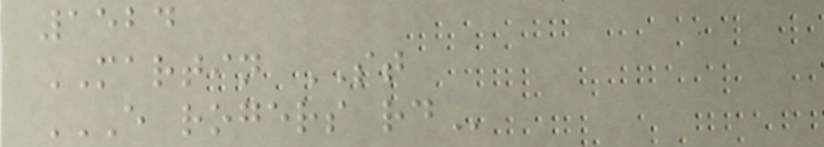1524
MARTIN ST
E ROGERS RD
